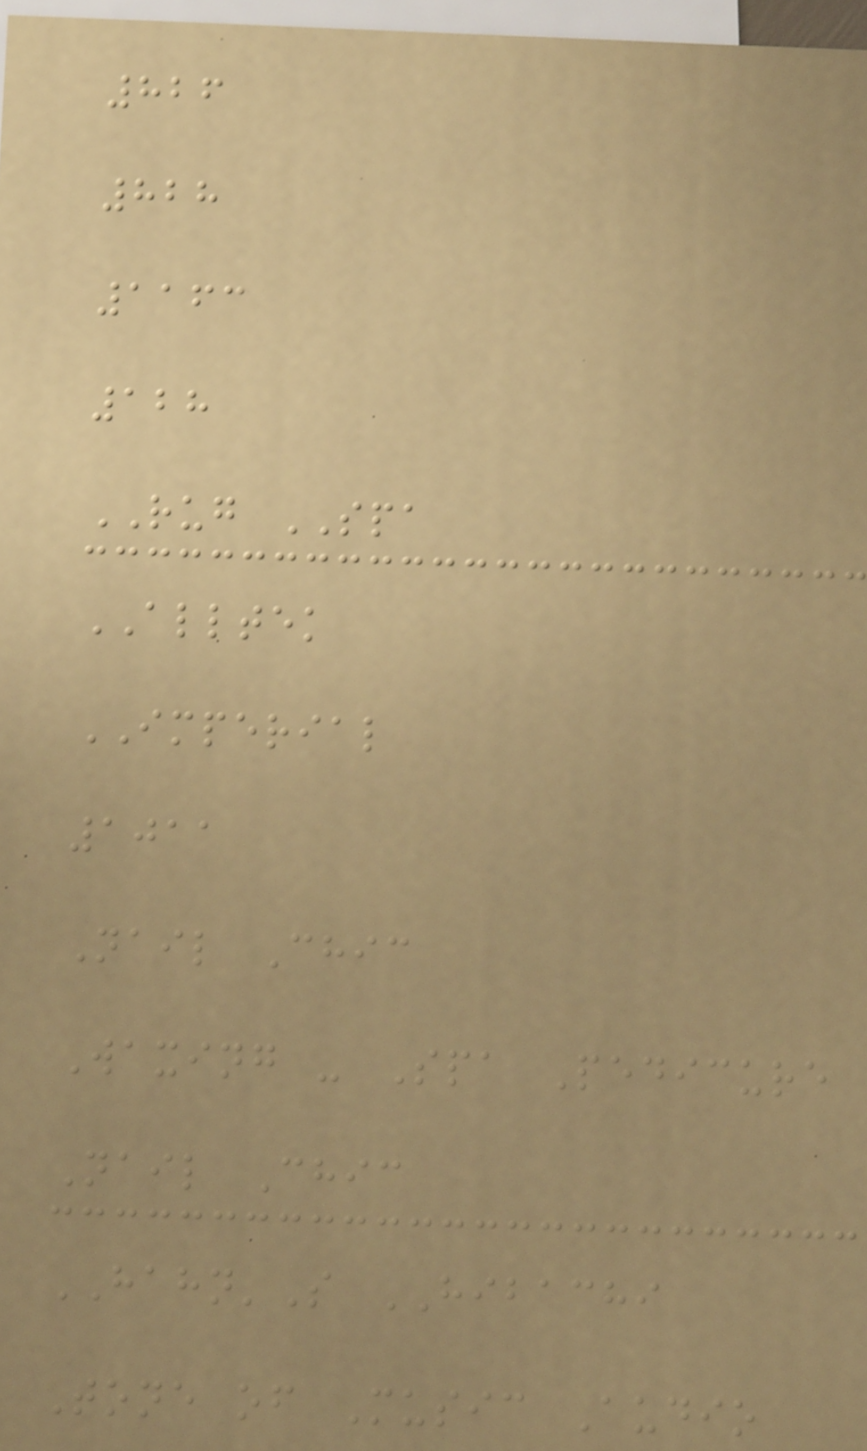826
828
1163
128
RUG SPA
ALLTEK
IMPERIAL
1011
Nail Chic
Waxing - Spa Pedicure
Nail Chic
HAHN'S HIBACHI
Tone of Music Audio
